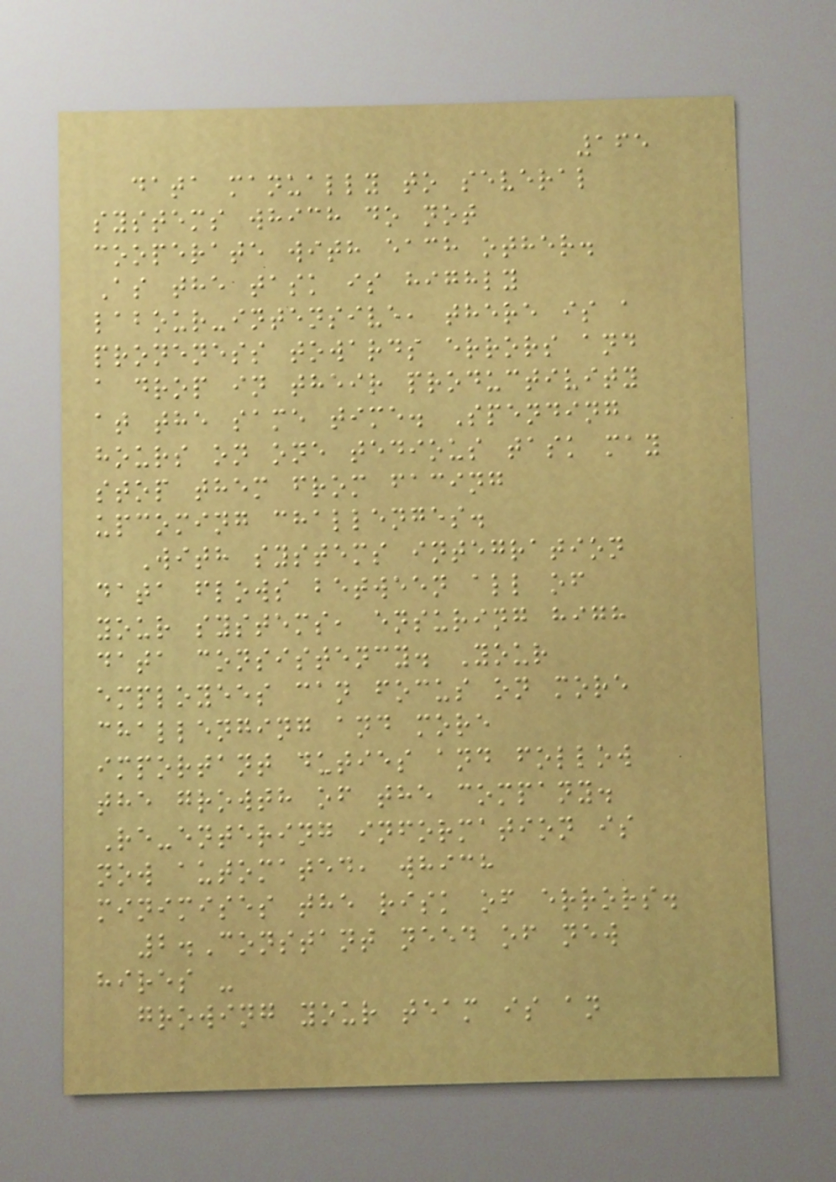165
data manually to several
systems which do not
cooperate with each other.
As the task is highly
labour-intensive, there is a
proneness towards errors and
a drop in their productivity
at the same time. Spending
hours on one tedious task may
stop them from facing
upcoming challenges.
With systems integration
data flows between all of
your systems, ensuring high
data consistency. Your
employees can focus on more
challenging and more
important duties and follow
the growth of the company.
Re-entering information is
now automated, which
minimises the risk of errors.
2.Constant need of new
hires -
growing your team is an
